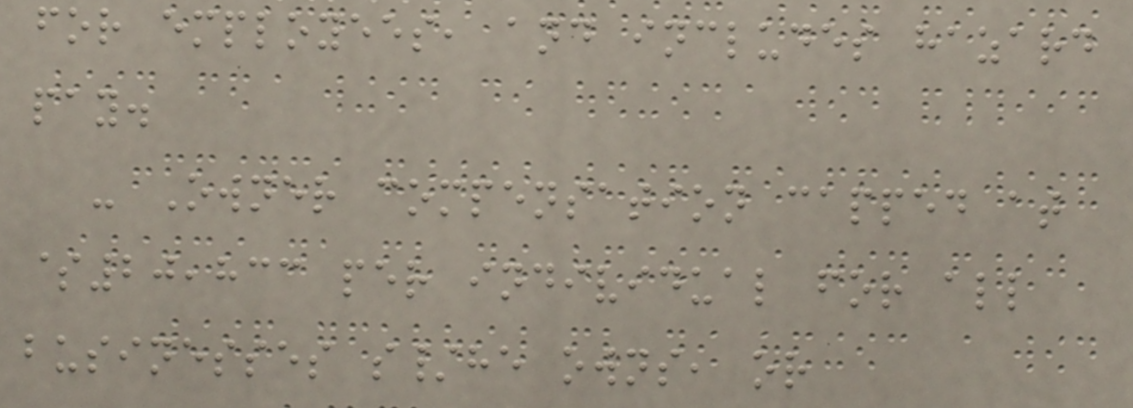for employees, and includes hazard
pay.
- Owner compensation capped at
$20,833 per individual for all
businesses s/he owns, or
